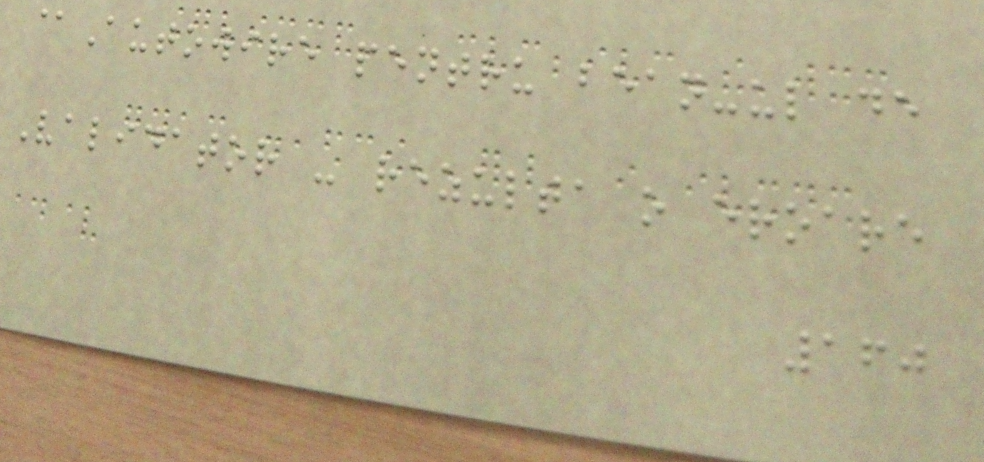@Autowire pentru bean-ul de
Validator - rezulta o eroare
160
